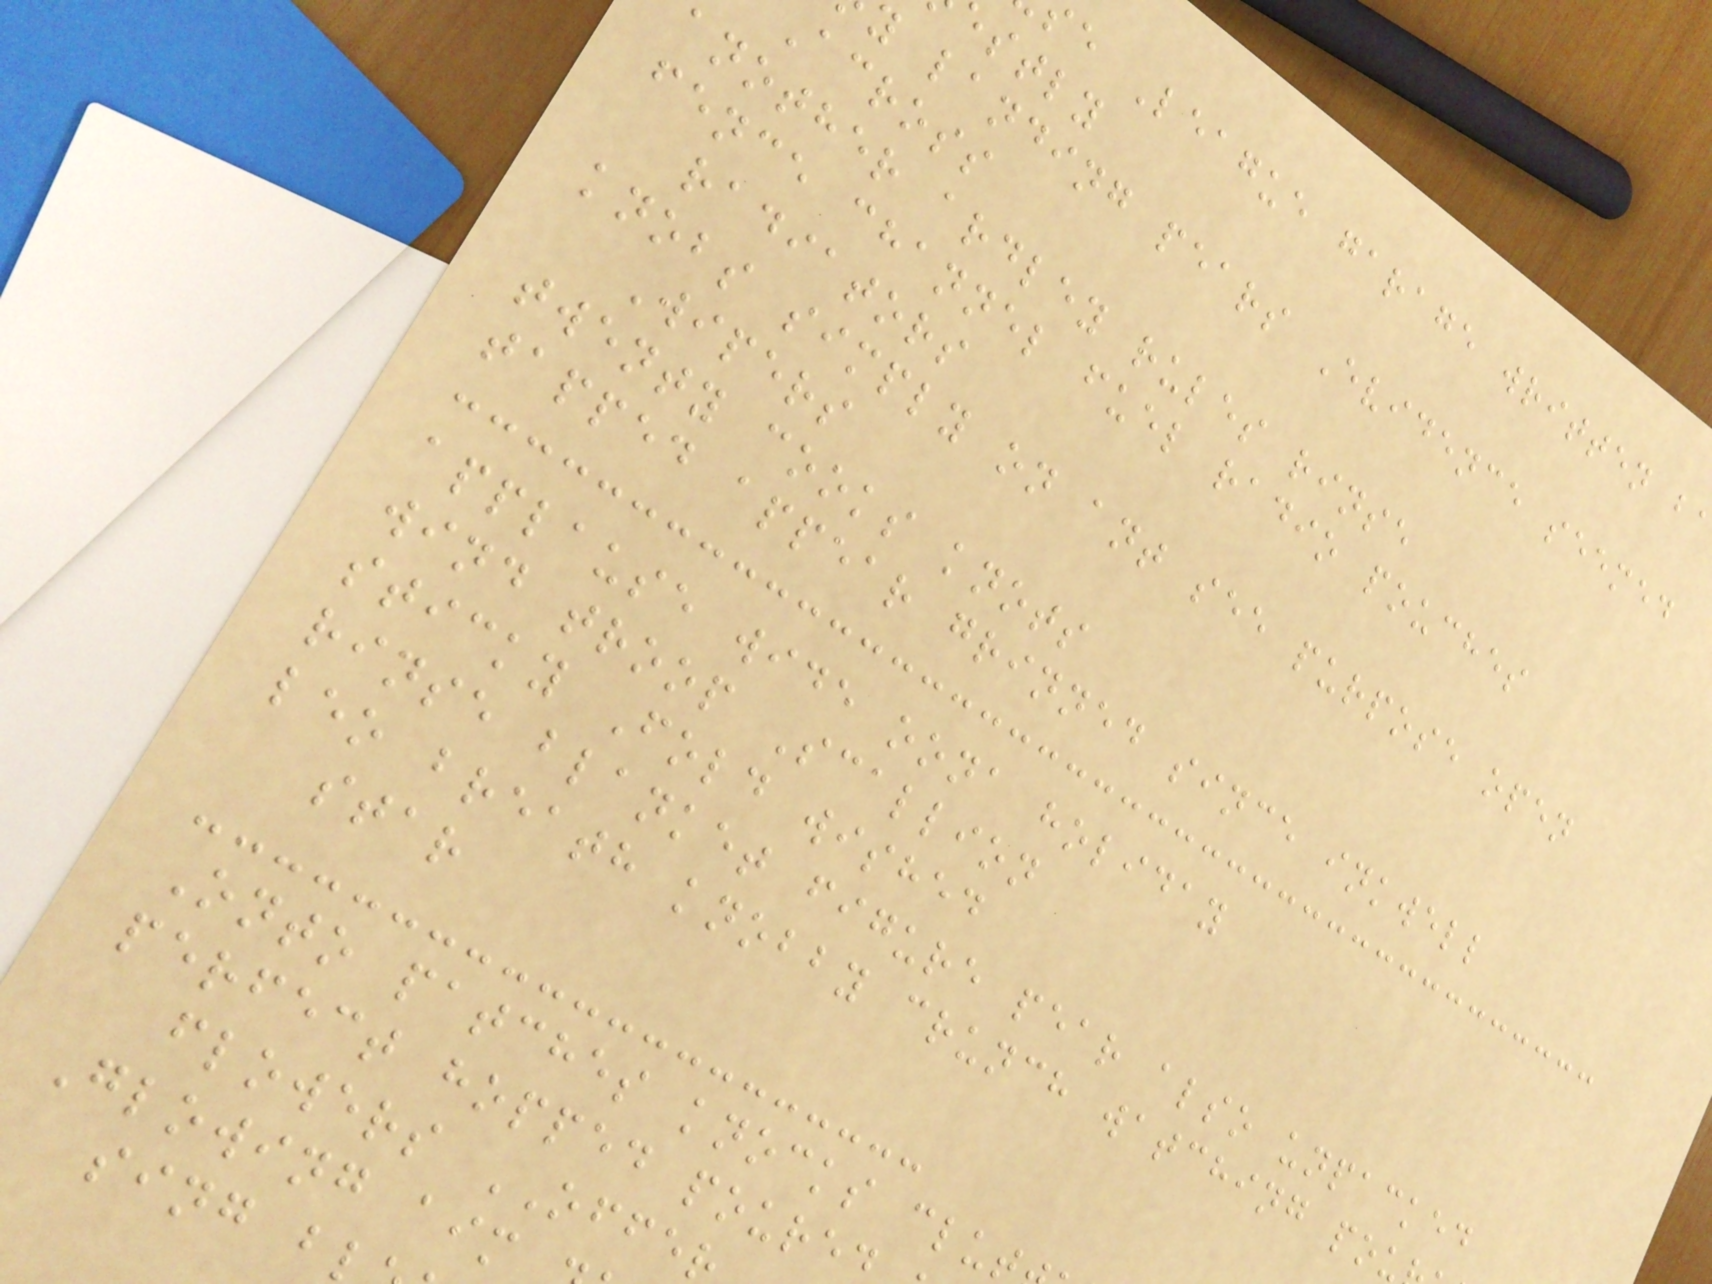e League garage written b
stly
y landing pears Evidence seemed
Across
another ardley rules rinse
fence channel fuel radio pouches
radiators
knobs simply on ant see purpose open
Wipers
twenty cooks knots
tapped appear grinned since inkwell
applause wide oona holiday
wind troop Scallion
sticky Fold wished
rinse blanket figure pear also unpacked
leo breath knobby crunch watching pou
star
Onto patches knocks clut
perfect hopped poure
flowers OFFE
Glowing aim
sing b
